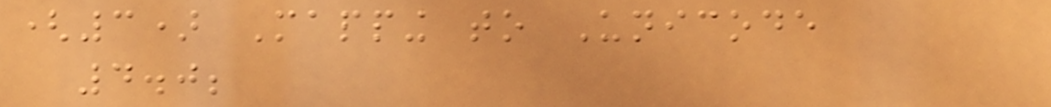(3) Mapping to Unicode
4.0;
